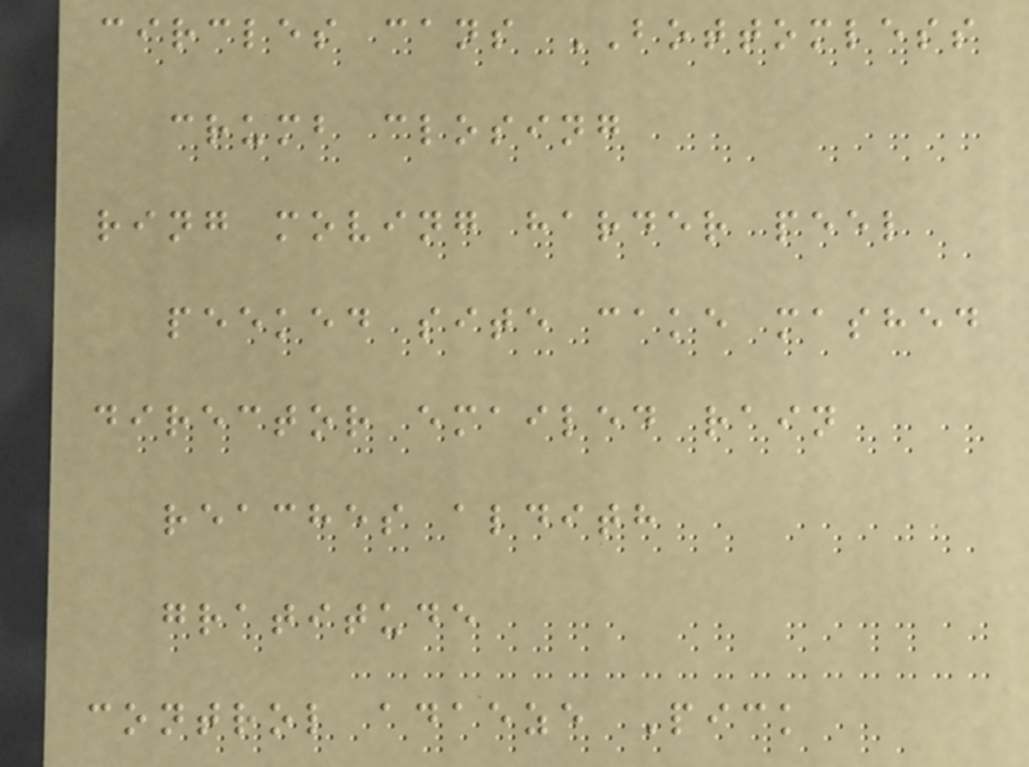circles cans BOTTOMLESS
crumb closing
ring moving harder peel
peeked site cake mashed
director emailed rain
reaches aldith
gratitude
control adaeze Pick
